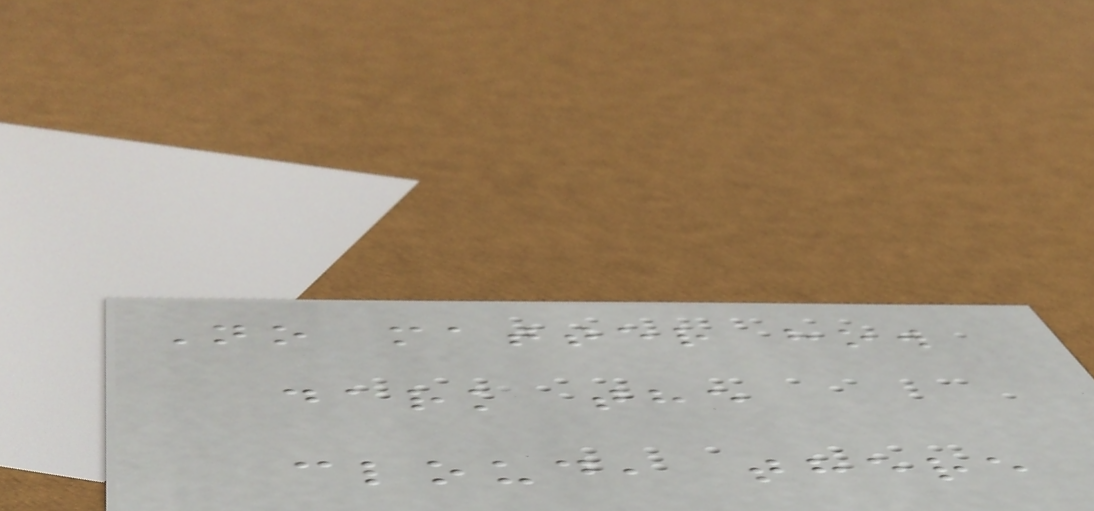No matter how
dark the
cloud, there
